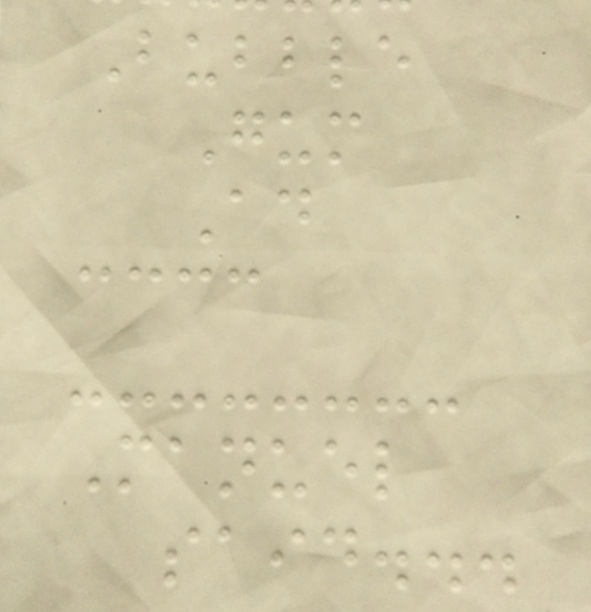Bubble
Gum
Ad
Manuel
said...
